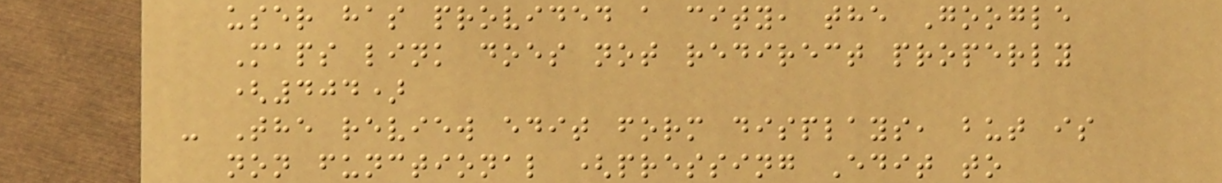user has provided a city, the Google
Maps link does not redirect properly
(404)
- The review edit form displays, but is
non functional (pressing Edit to
